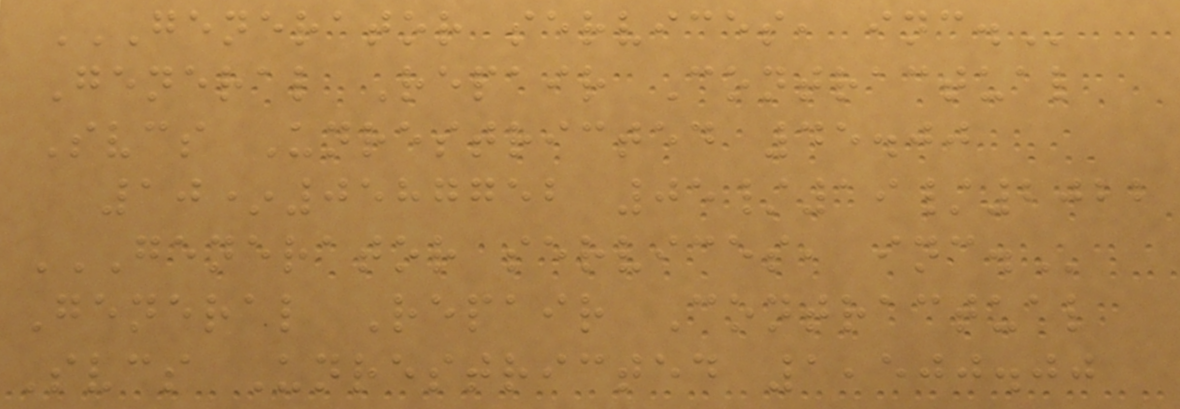GENERATOR SERVICES, INC.
General Repair Contractual
Svcs Unrestricted 45.00
10*0587752 05/19/2022
GENERATOR SERVICES, INC.
General Repair Contractual
Svcs Unrestricted 1,500.00
